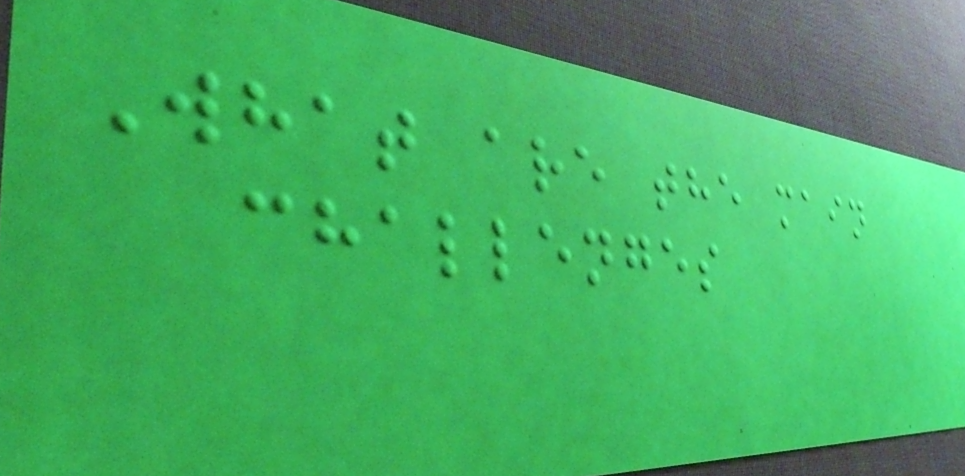What are the main
challenges
